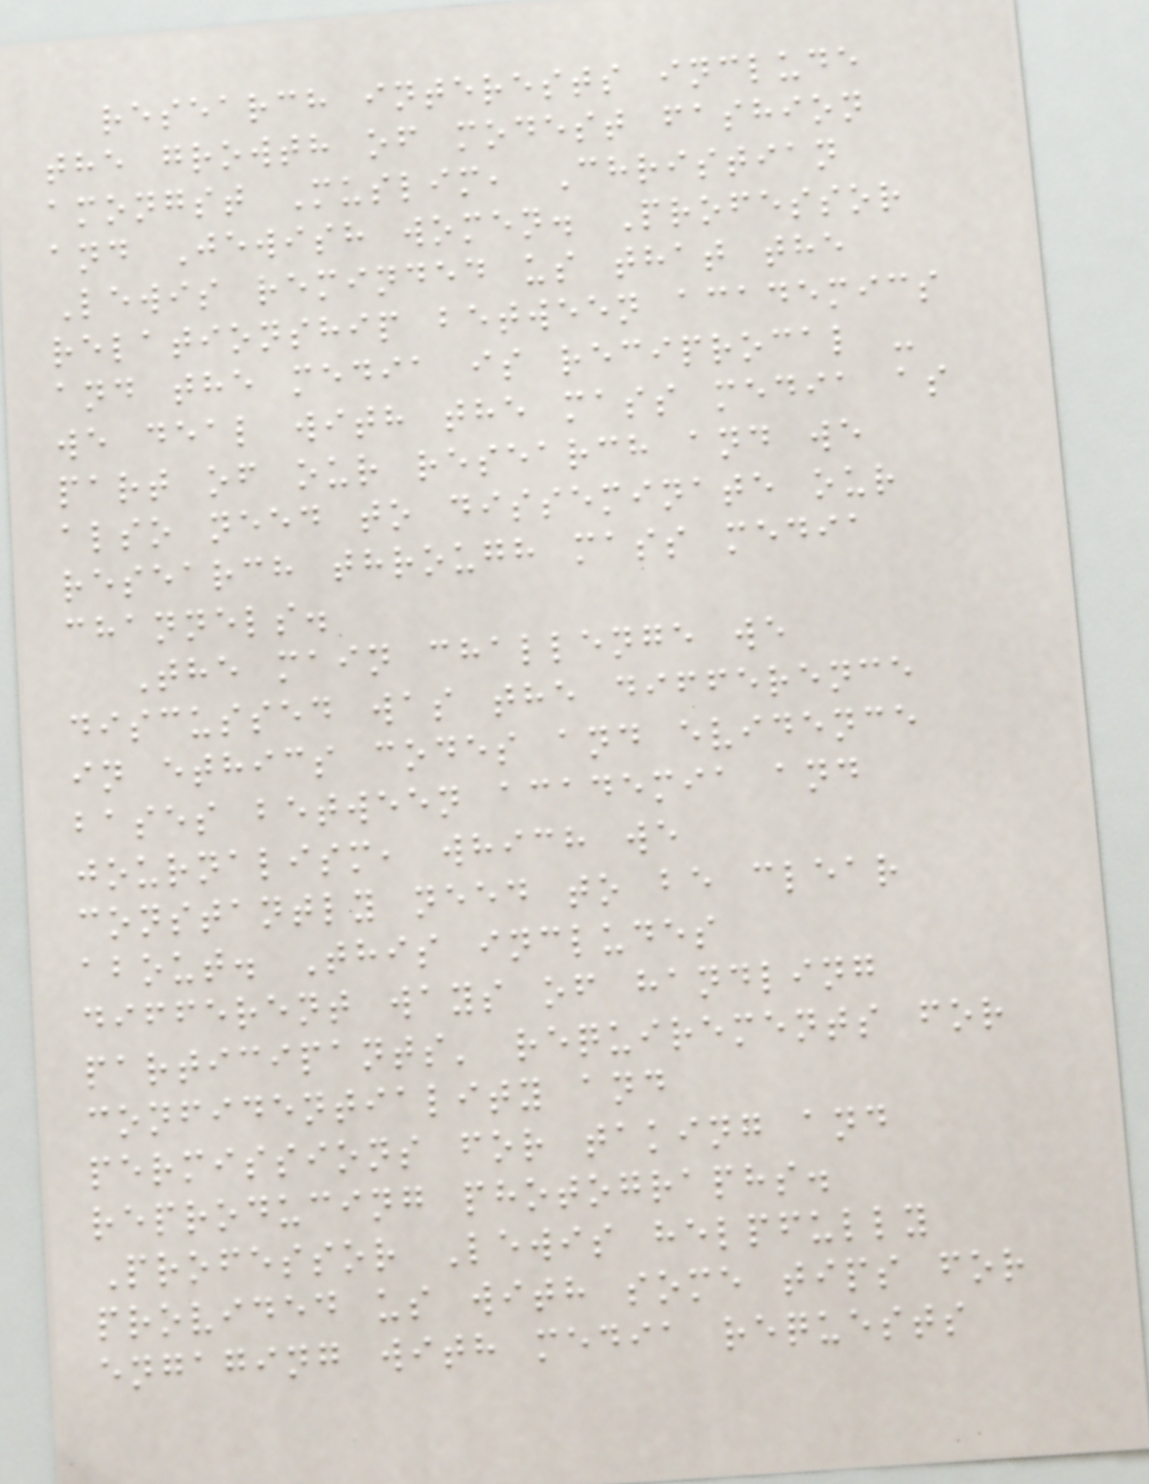research interests include
the growth of modest fashion
amongst Muslim, Christian
and Jewish women. Professor
Lewis reminded us that the
relationship between academics
and the media is reciprocal -
we deal with the mass media as
part of our research and we
also need to disseminate our
research through mass media
channels.
The main challenge we
discussed was the difference
in ethics codes and evidence
bases between academia and
journalism, which we
constantly need to be clear
about. This includes
different ways of handling
participants' requirements for
confidentiality and
permissions for taking and
reproducing photographs.
Professor Lewis helpfully
provided us with some tips for
engaging with media requests
